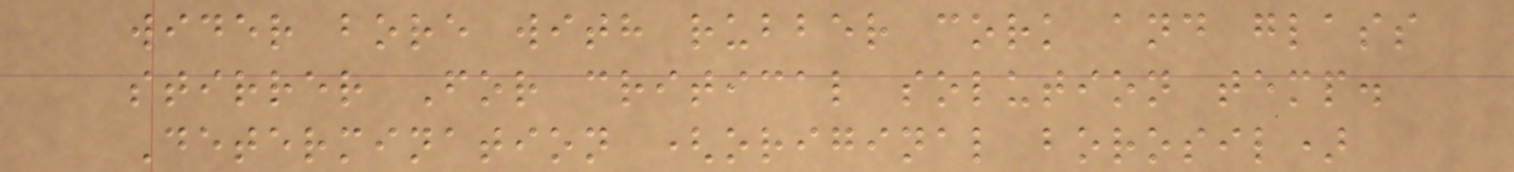wider bore with rubber cork and glass
stirrer For critical solution temp.
Determination (original borosil)
